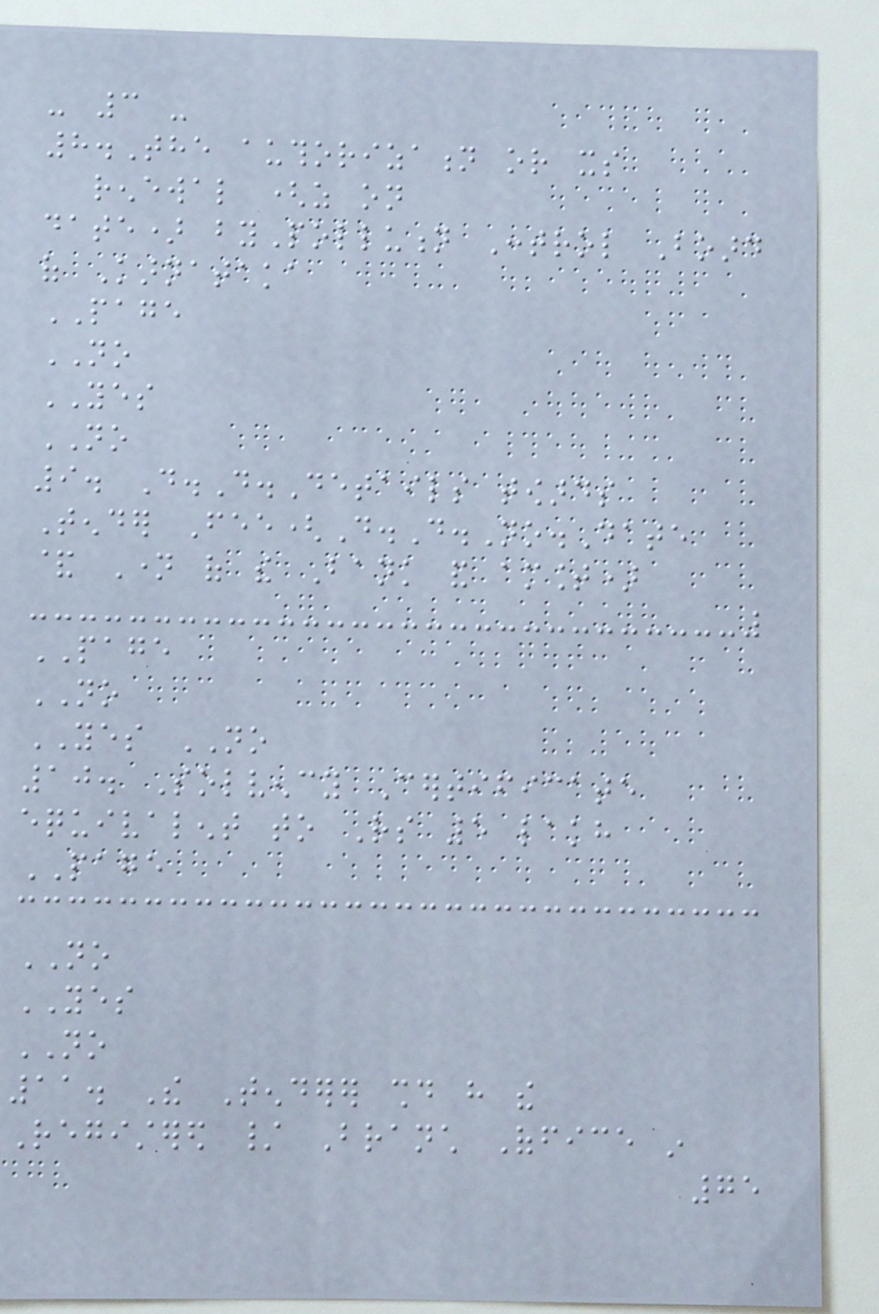- 3 -
8.The authorization or its
renewal (as on
date) byPollution Control Board
of Karnataka
PAGE
NO
YES
NO
9. D.D.Details towards
Tender Fee(D.D.No.Date
& Name of the Bank and amount)
PAGE
NO
YES NO
10. Solvency Certificate
equivalent to Rs 5 lakh
PAGE
NO
YES
NO
11. The Tenderer should have the
Registered / Branch Office in
75
